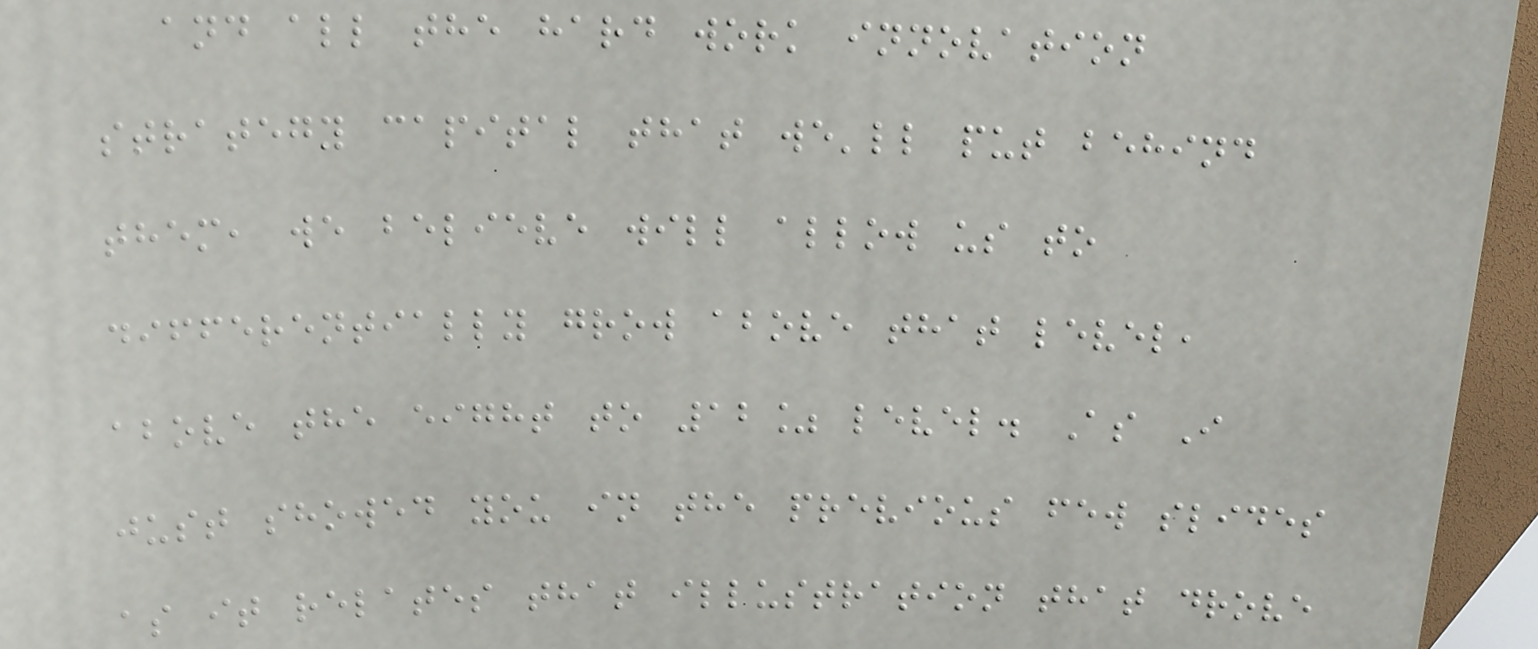and all the hard work innovation
strategy capital that we'll put behind
them, we believe will allow us to
differentially grow above that level,
above the eight to 12% level. As I
just showed you in the previous few slides
as it relates that illustration that drove
